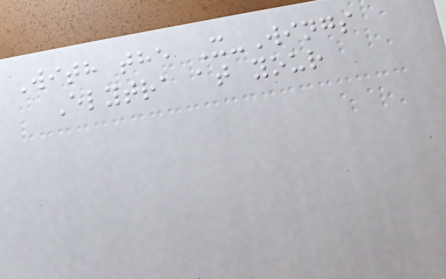With the X-Wings
Elytra at your
